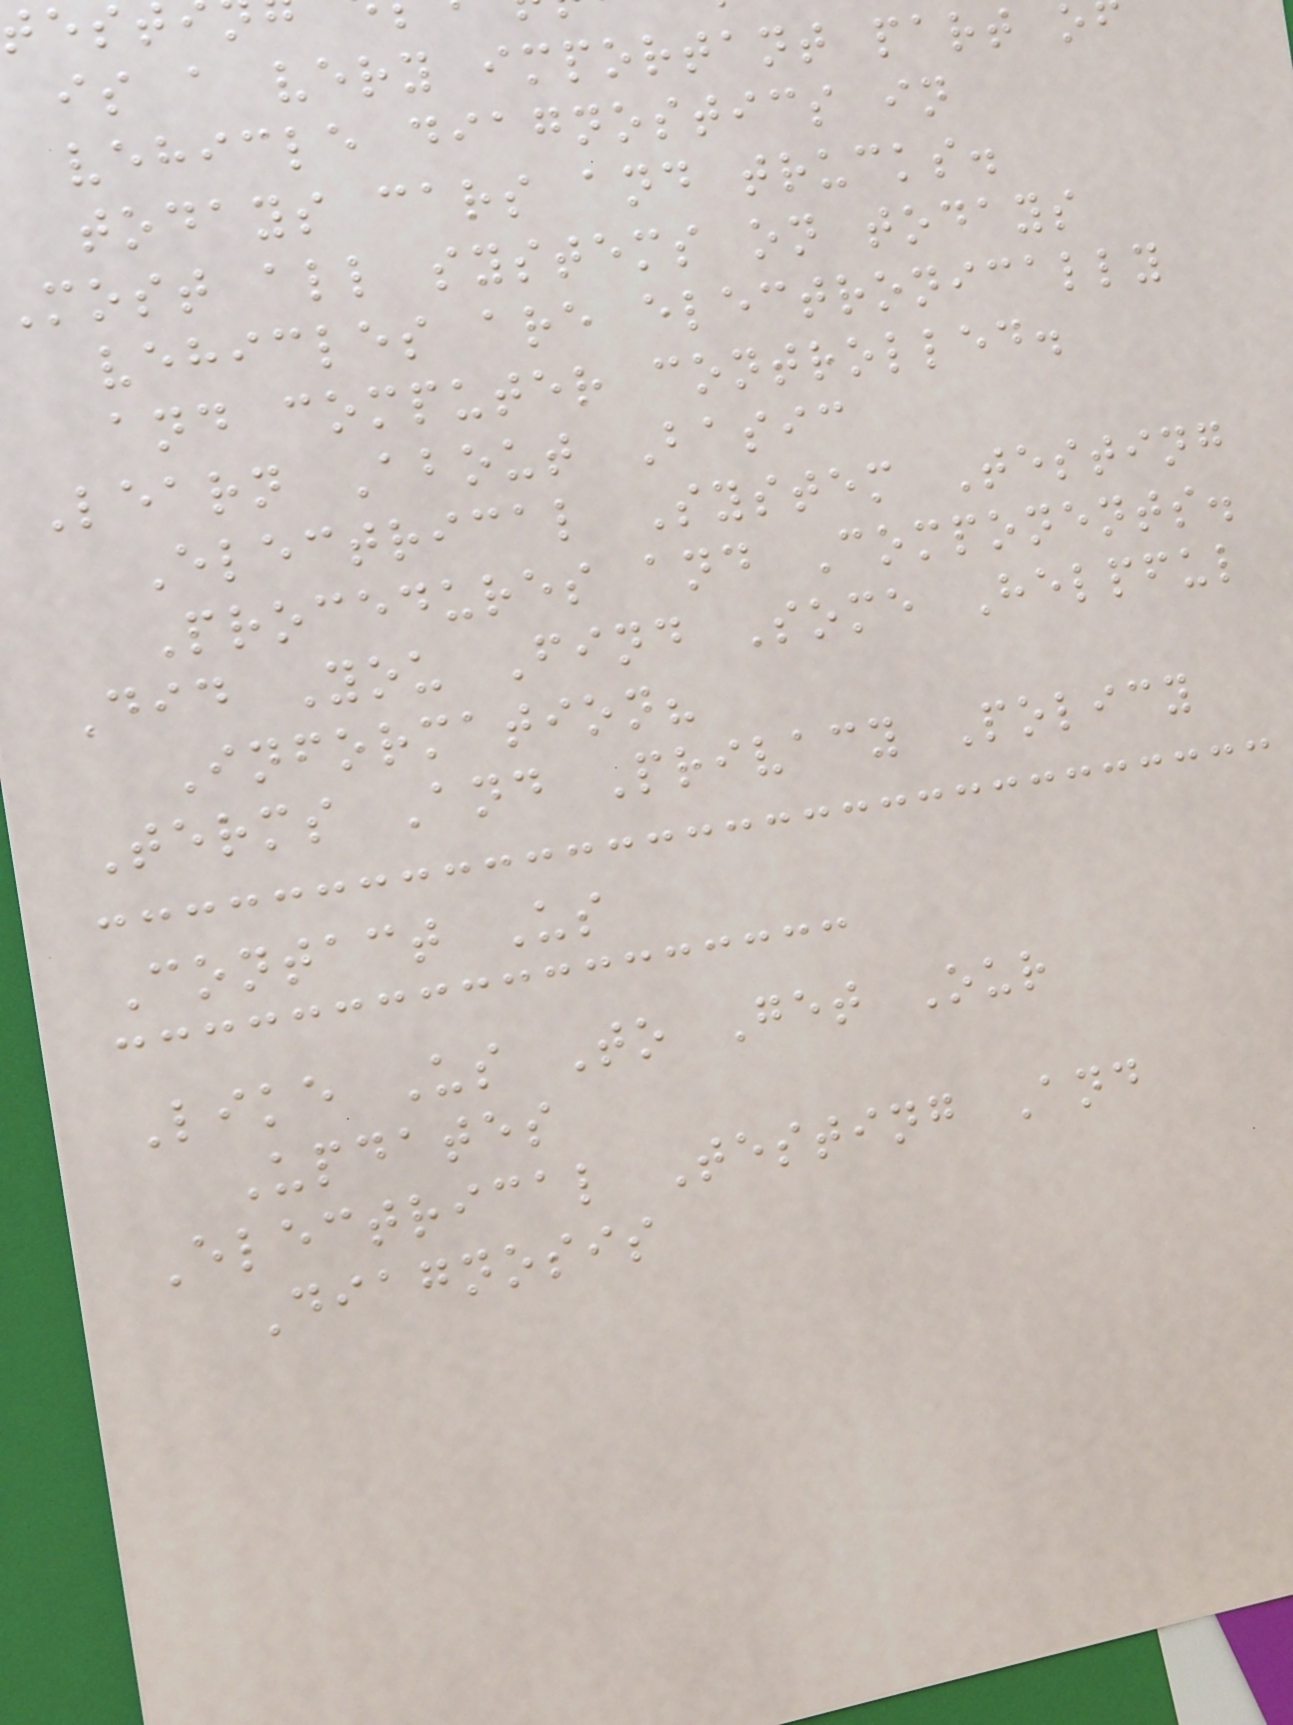is a very important part o
vehicle diagnostics in
todays cars and trucks.
most all systems on todays
vehicles are electronically
and computer controlled.
Learn About Basic
Electrical System Testing
Procedures and Components.
Did You Find Some Helpful
Information?
Terms And Privacy Policy
Contact Us
Like Us To Get Our
Updates
Electrical Testing And
Diagnosis
